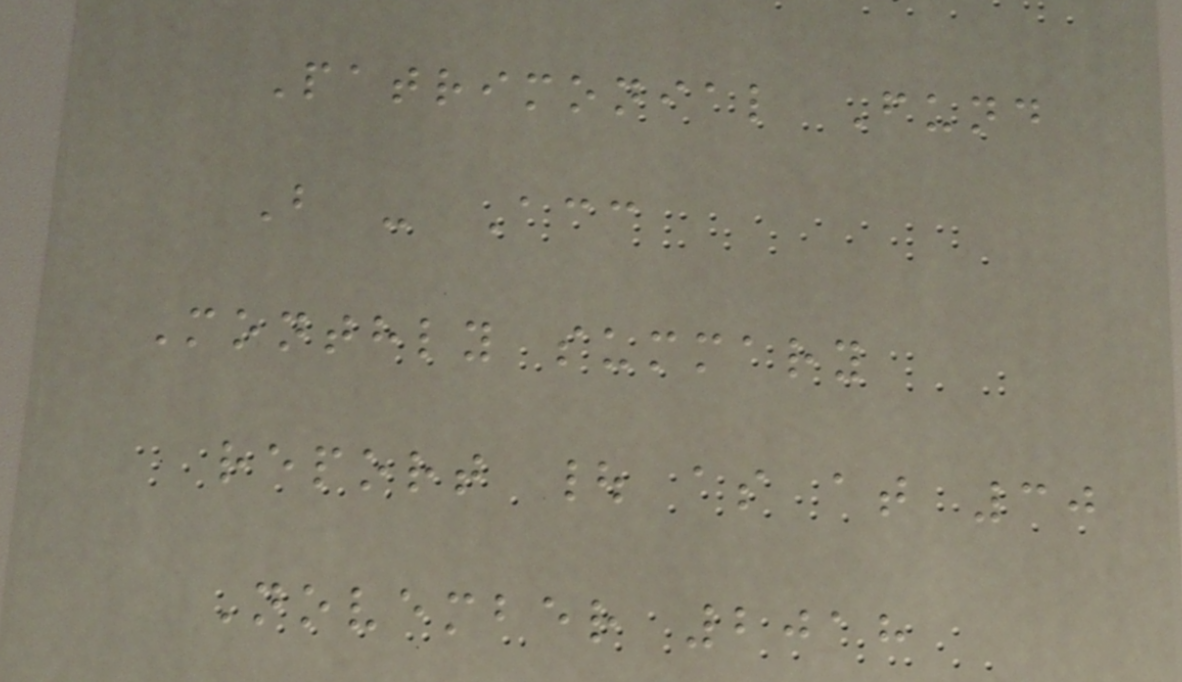Patrimonial Fund
B - Acc
Monthly summary
report | as at 30
November 2018
